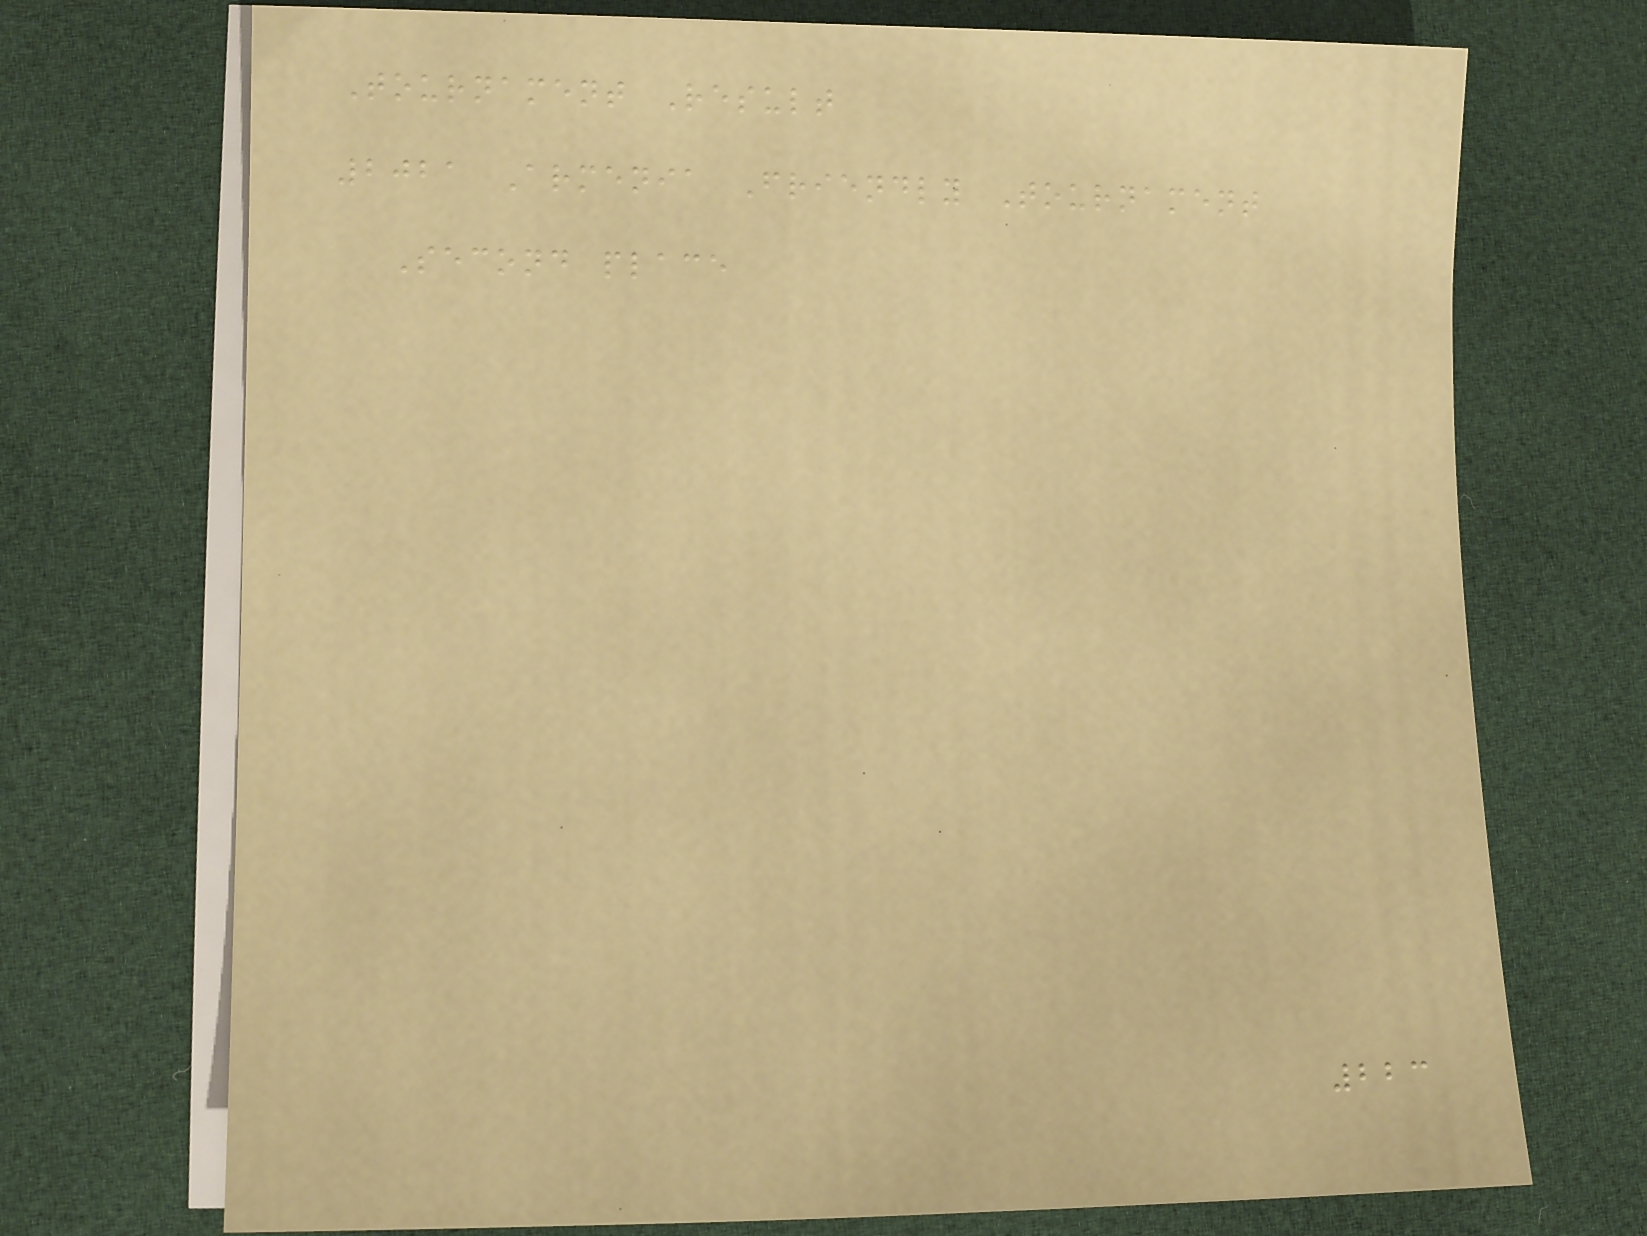Tournament Result
2021 Armenia Friendly Tournament
Second place
223
